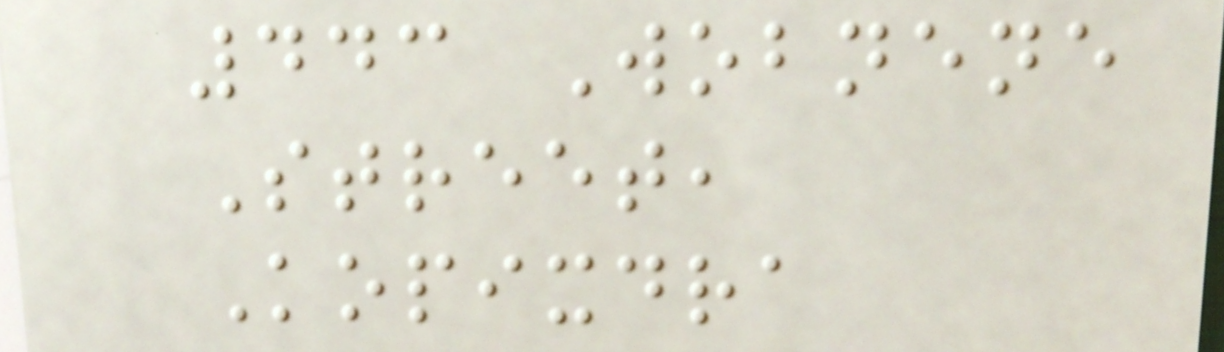443 Wobnene
Street,
Kopixdra
